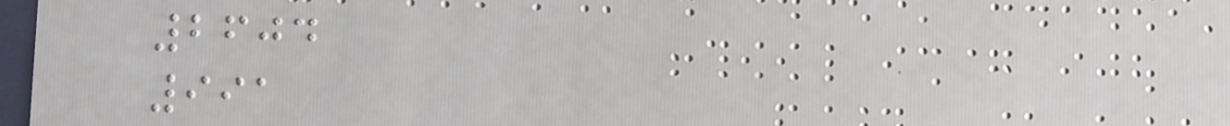2604
991
